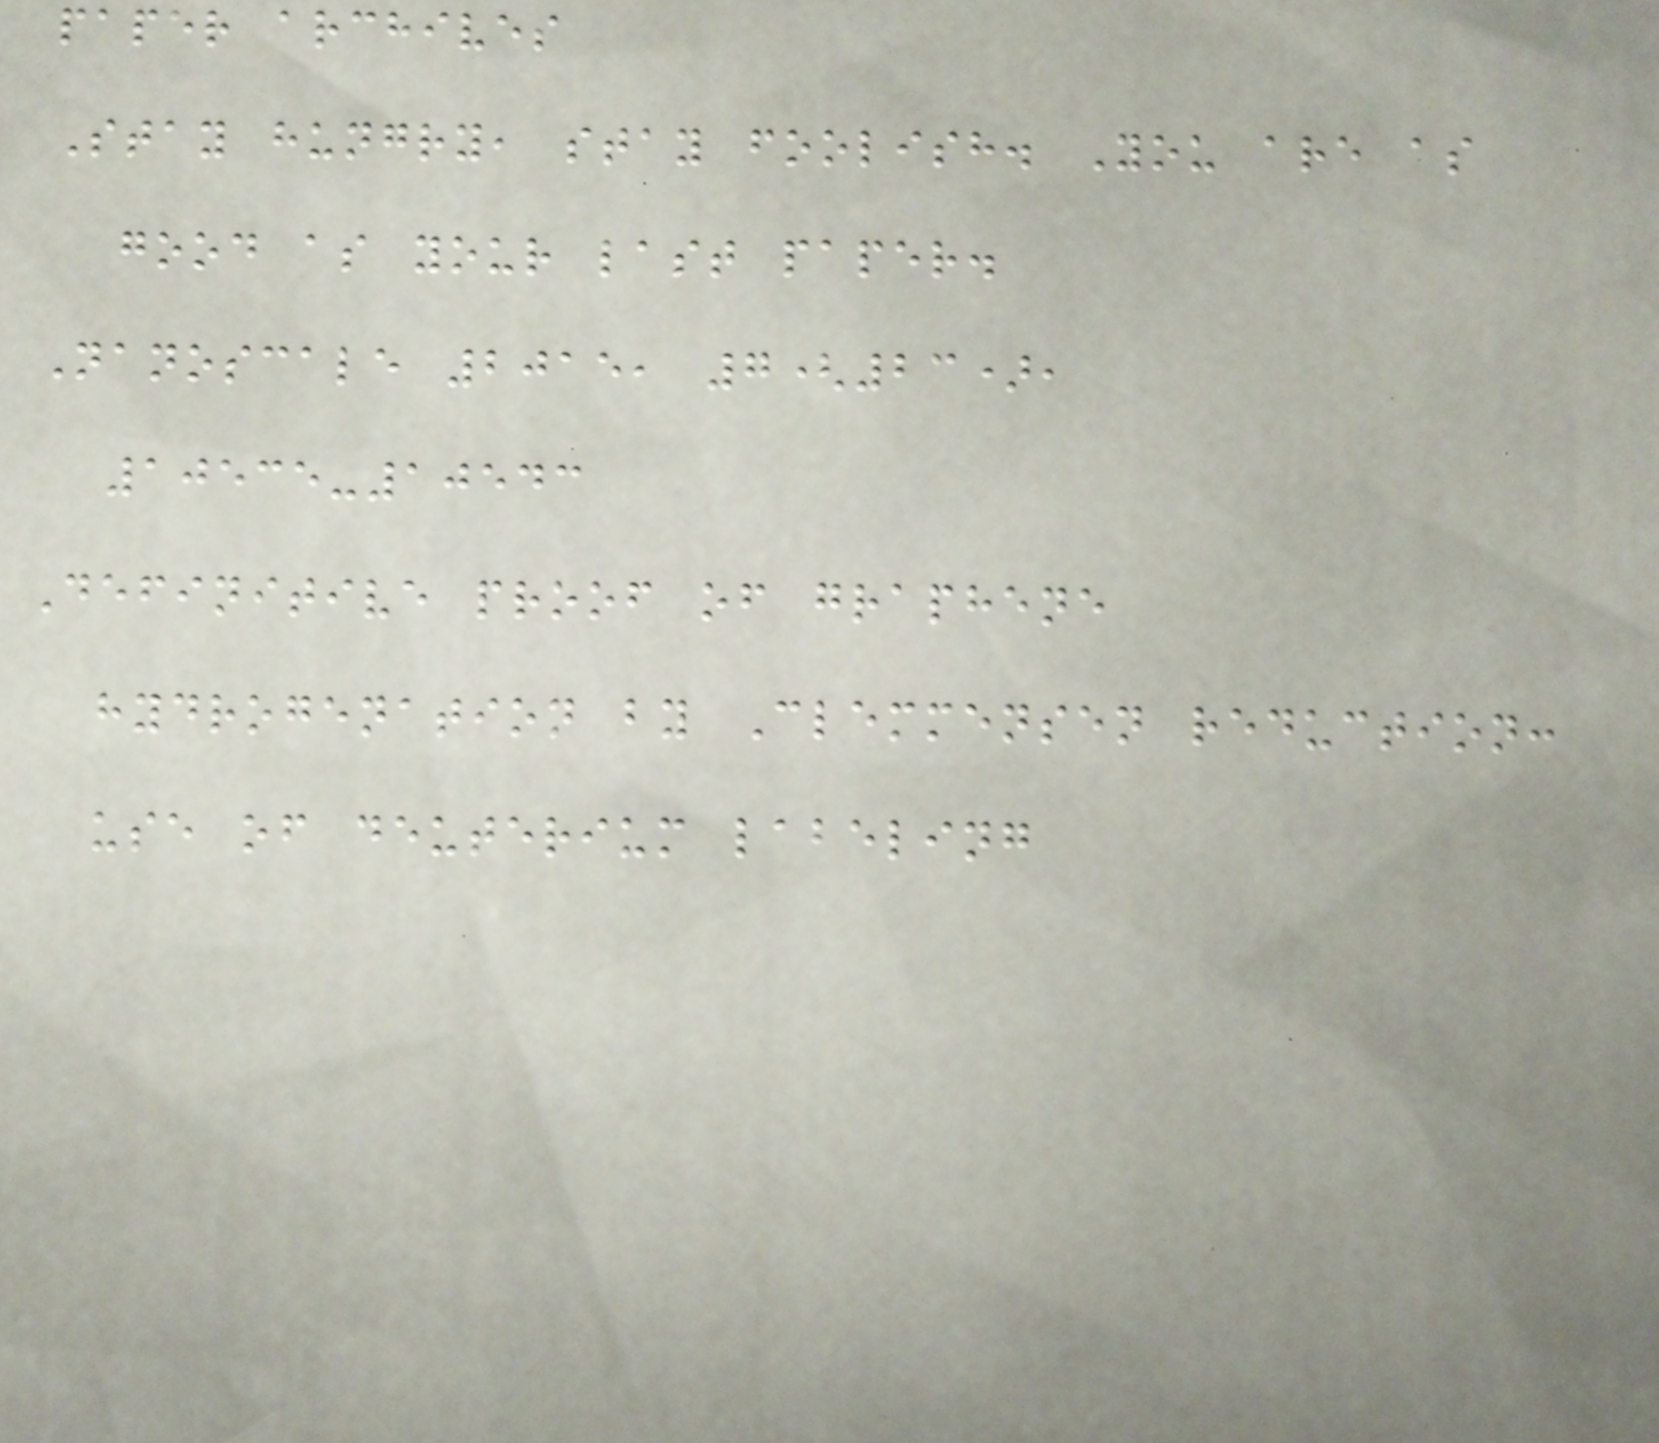paper archives
Stay hungry, stay foolish. You are as
good as your last paper.
Nanoscale 2015, 7(23),
10535-10543
Definitive proof of graphene
hydrogenation by Clemmensen reduction:
use of deuterium labeling
